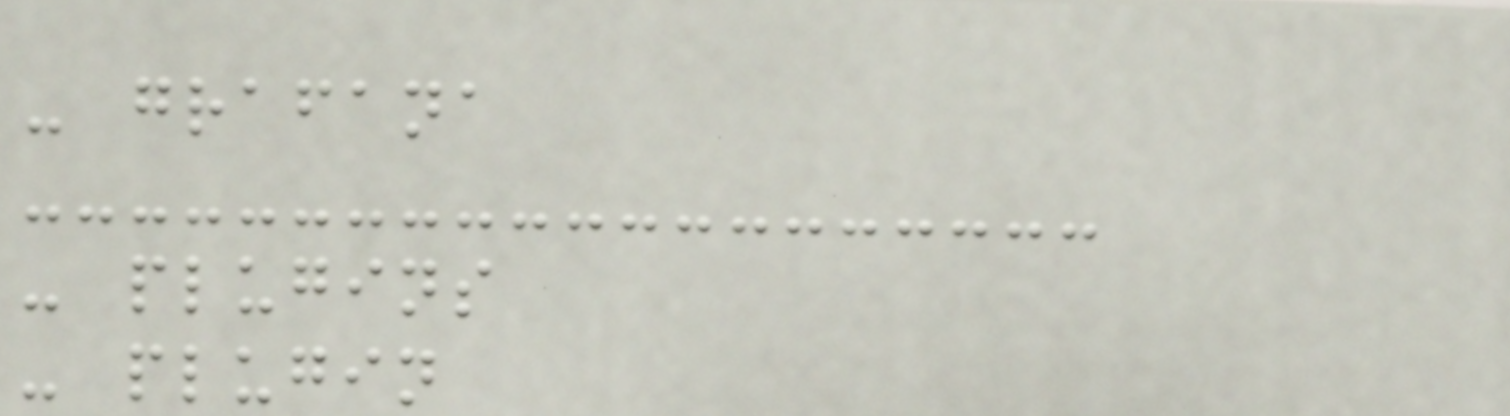- grafana
- plugins
- plugin
